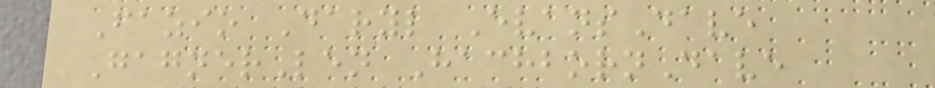Fazio Daryl EvansDave
GagnerLen HachbornDave
